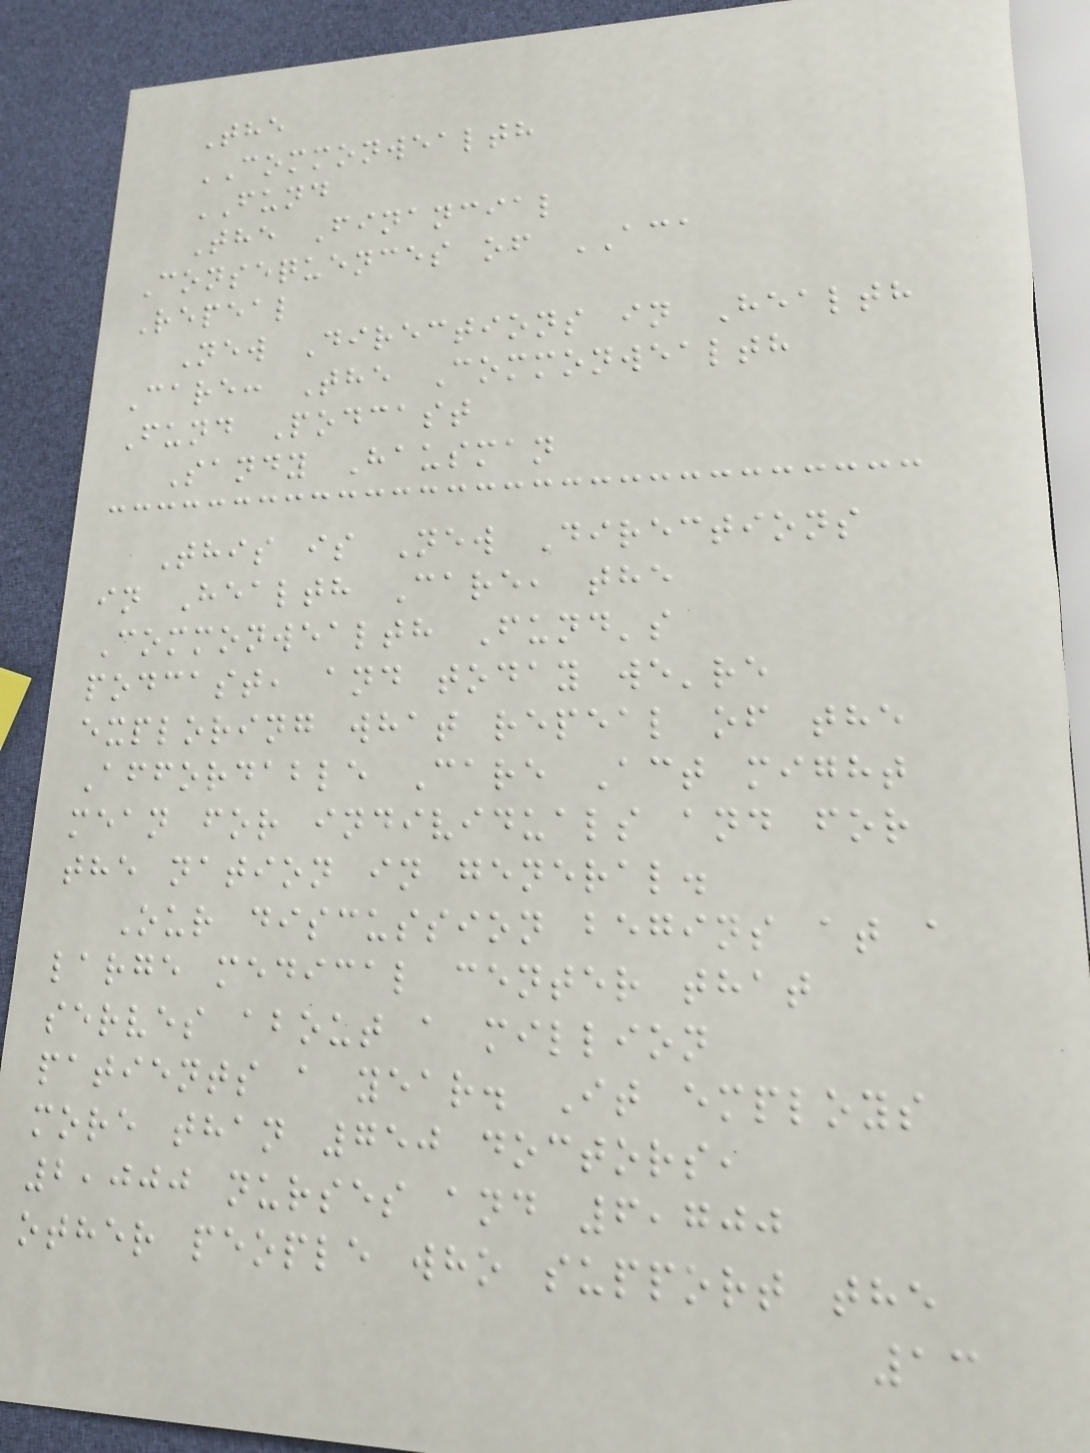The
COMMONWEALTH
FUND
The Financial
Consequences of ACA
Repeal
New Directions in Health
Care: The Commonwealth
Fund Podcast
Sandy Hausman
This is New Directions
in Health Care, the
Commonwealth Fund's
podcast, and today we're
exploring what repeal of the
Affordable Care Act might
mean for individuals and for
the nation in general.
Our discussion begins at a
large medical center that
serves about a million
patients a year. It employs
more than 750 doctors,
2,000 nurses and 6,700
other people who support the
13
